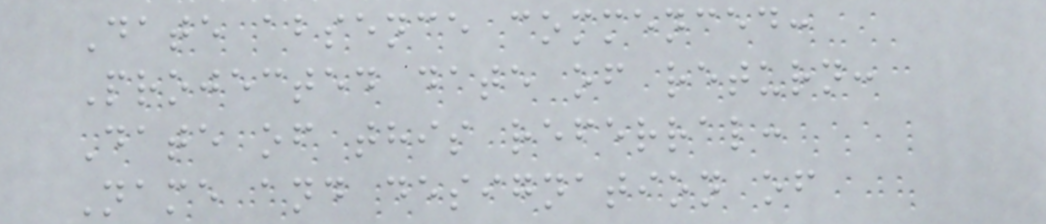Date absence commenced:
Projected date of return:
Date of this referral:
Name and designation of
